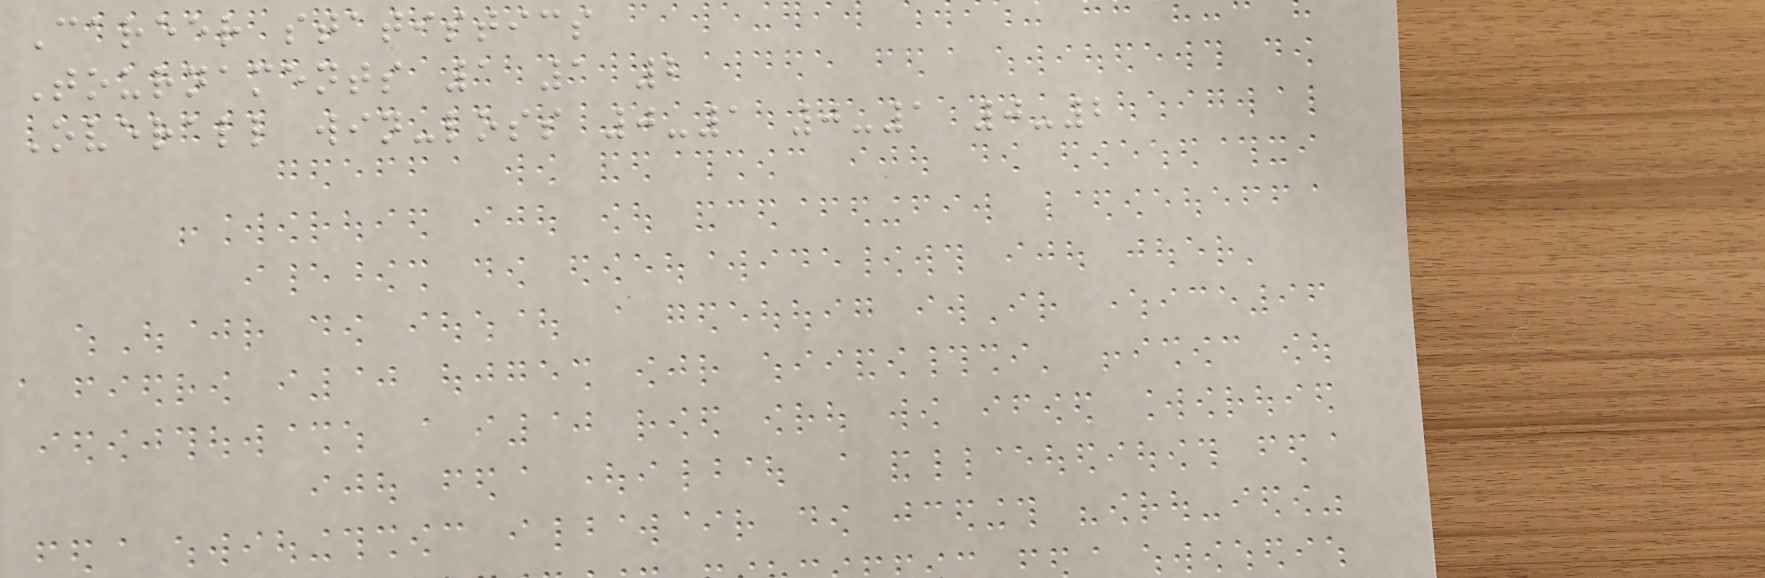Career statistics
Tournaments 1 1 2
Overall win-loss 0-1 0-1 0-2
